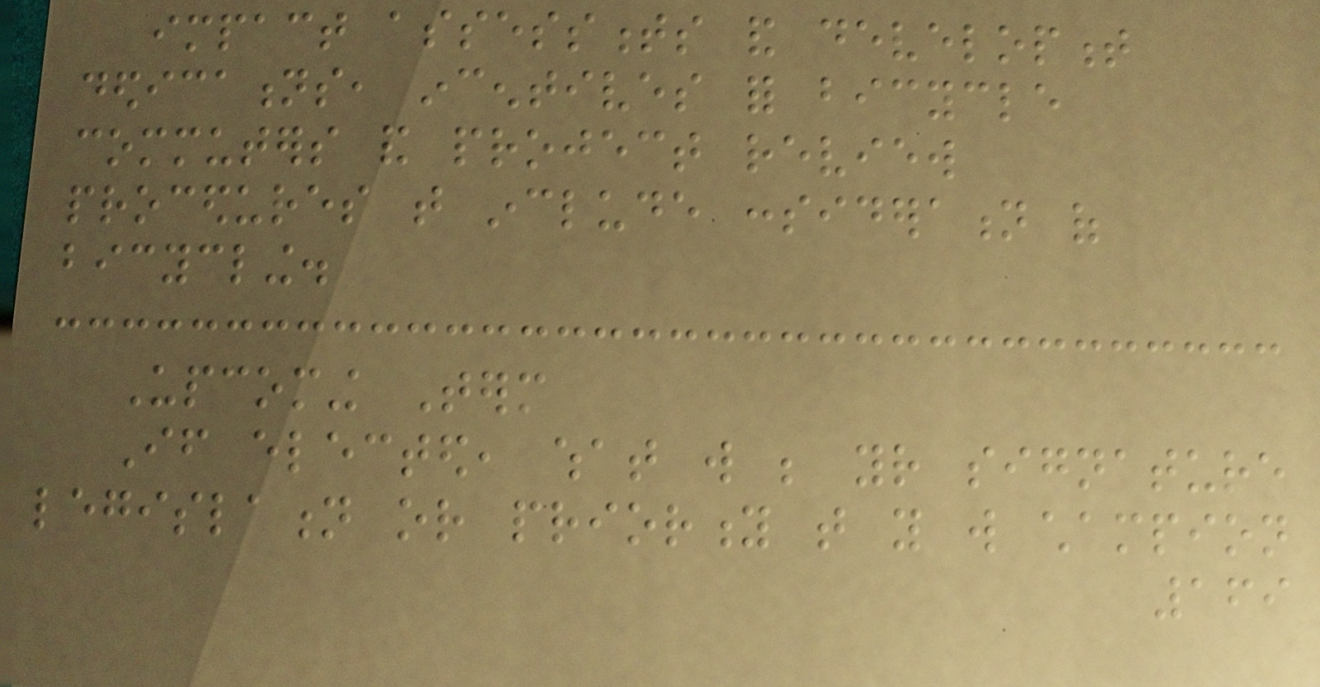impact assessments and development
dedications, incentives for bicycle
commuters and project review
procedures that include consideration of
bicycling.
Upcoming Term
If elected, what will be your signature
legislation or priority that you will champion
169
